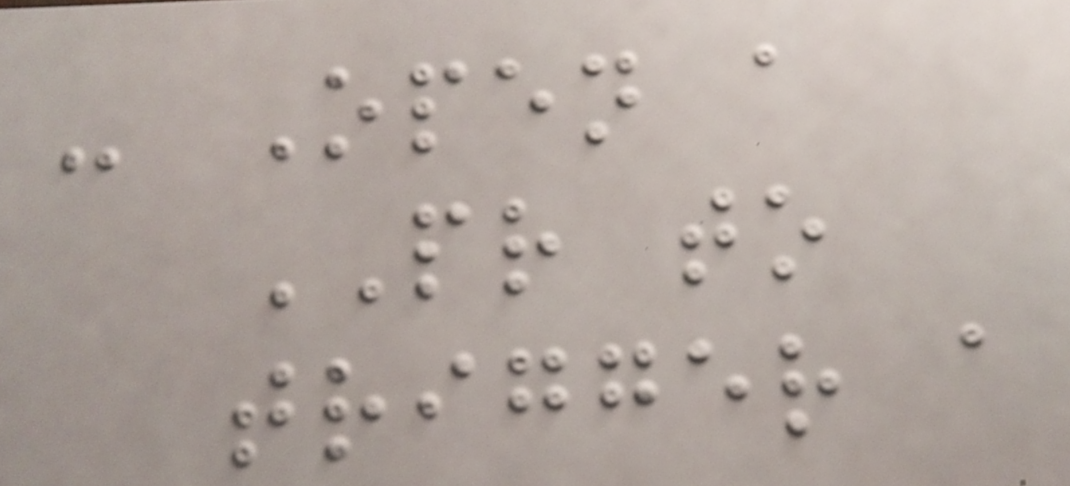- Open a
PR to
trigger a
